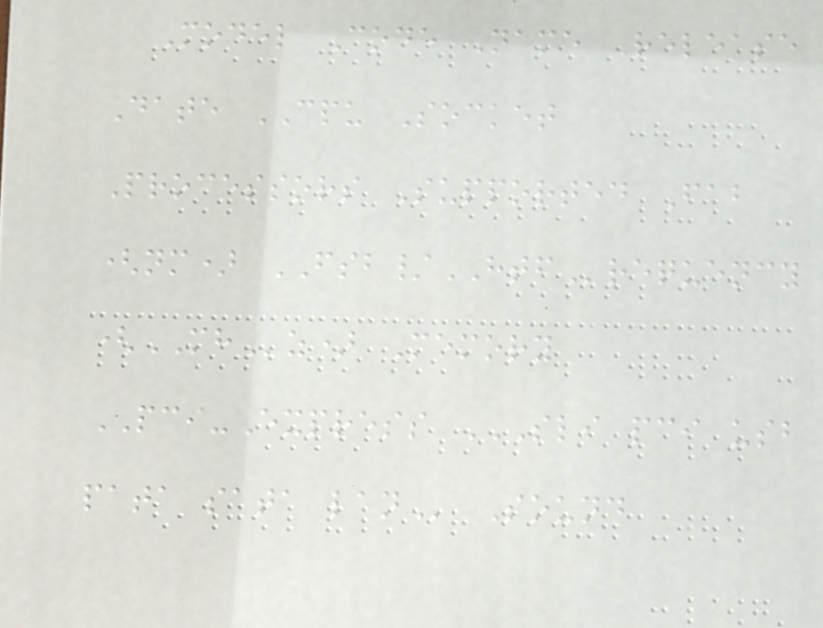Model Code Name Release
Date CPU Socket
Processors Supported Fab
(nm) FSB/HTFrequency
(MHz) Memory
PCI-Express SLI PCI USB
PATA SATA LAN Sound
